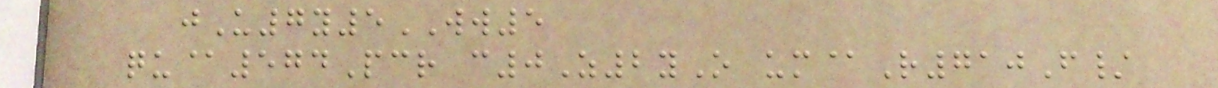jU7y5WW5
qu@574Pcr c0Z2yO um@R710F/
